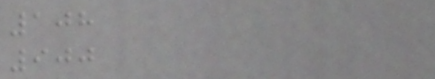108
900
